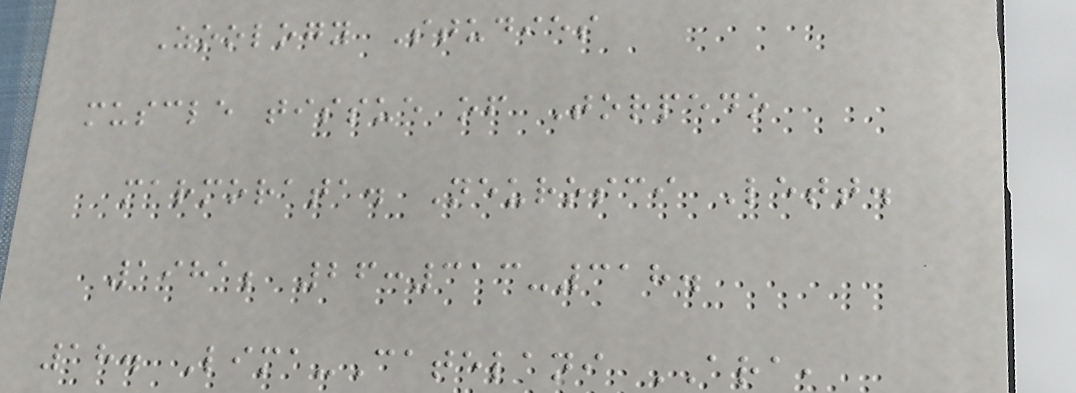Zoology Studies
muscle tissue of Torpedo
marmorata. Neurosci Lett.
1981; 26:313-318.
18. Lima-Catelani ARA,
